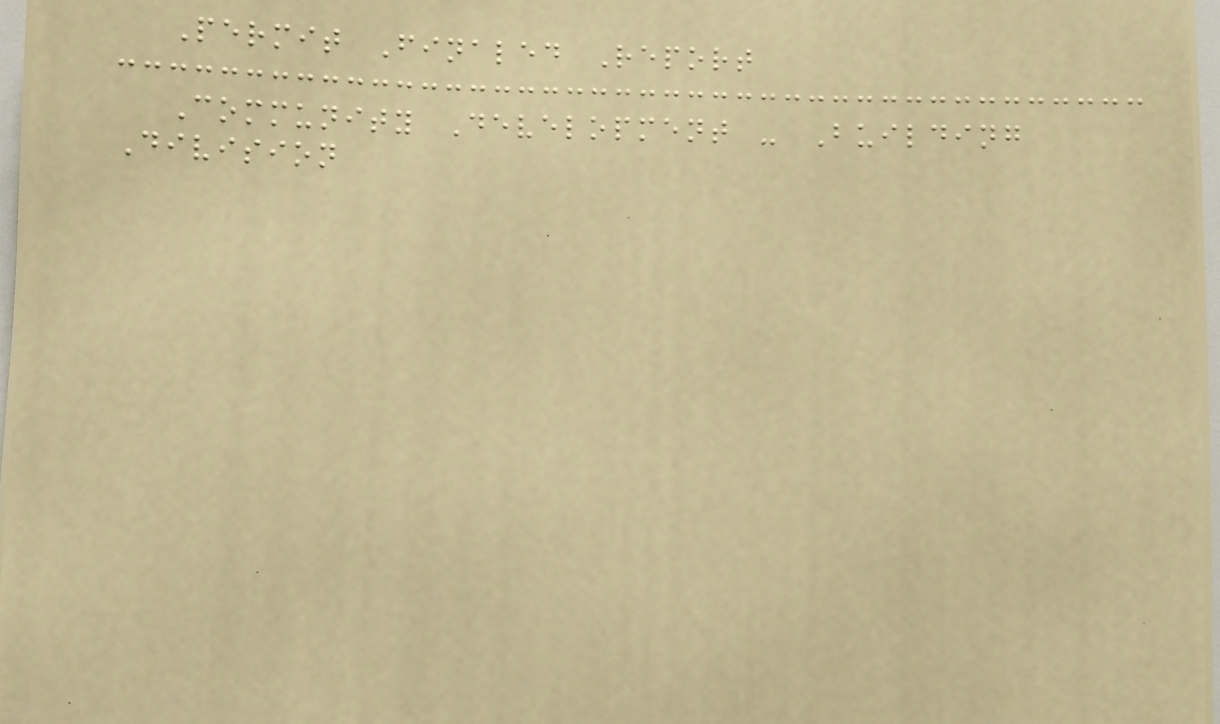Permit Finaled Report
Community Development - Building
Division
